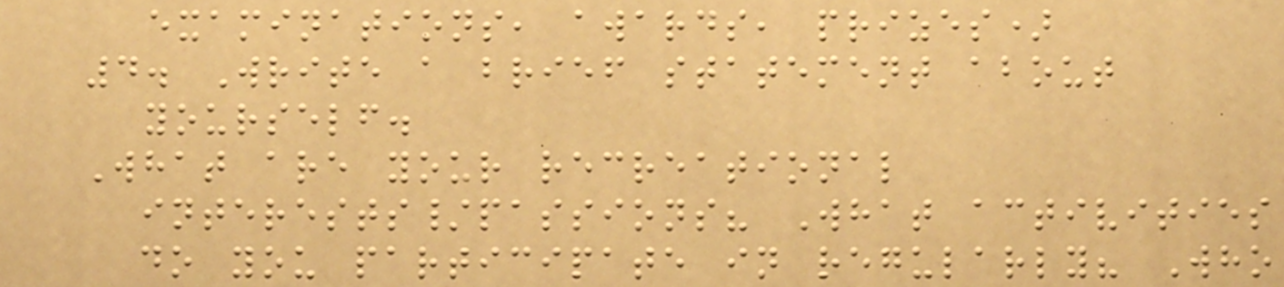examinations, awards, prizes)
4. Write a brief statement about
yourself.
What are your recreational
interests/passions? What activities
do you participate in regularly? Who
